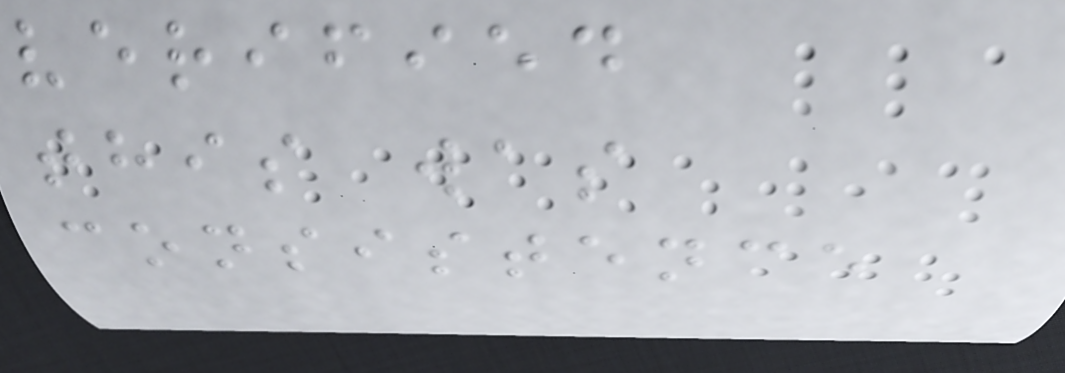verified
this was
consistence
